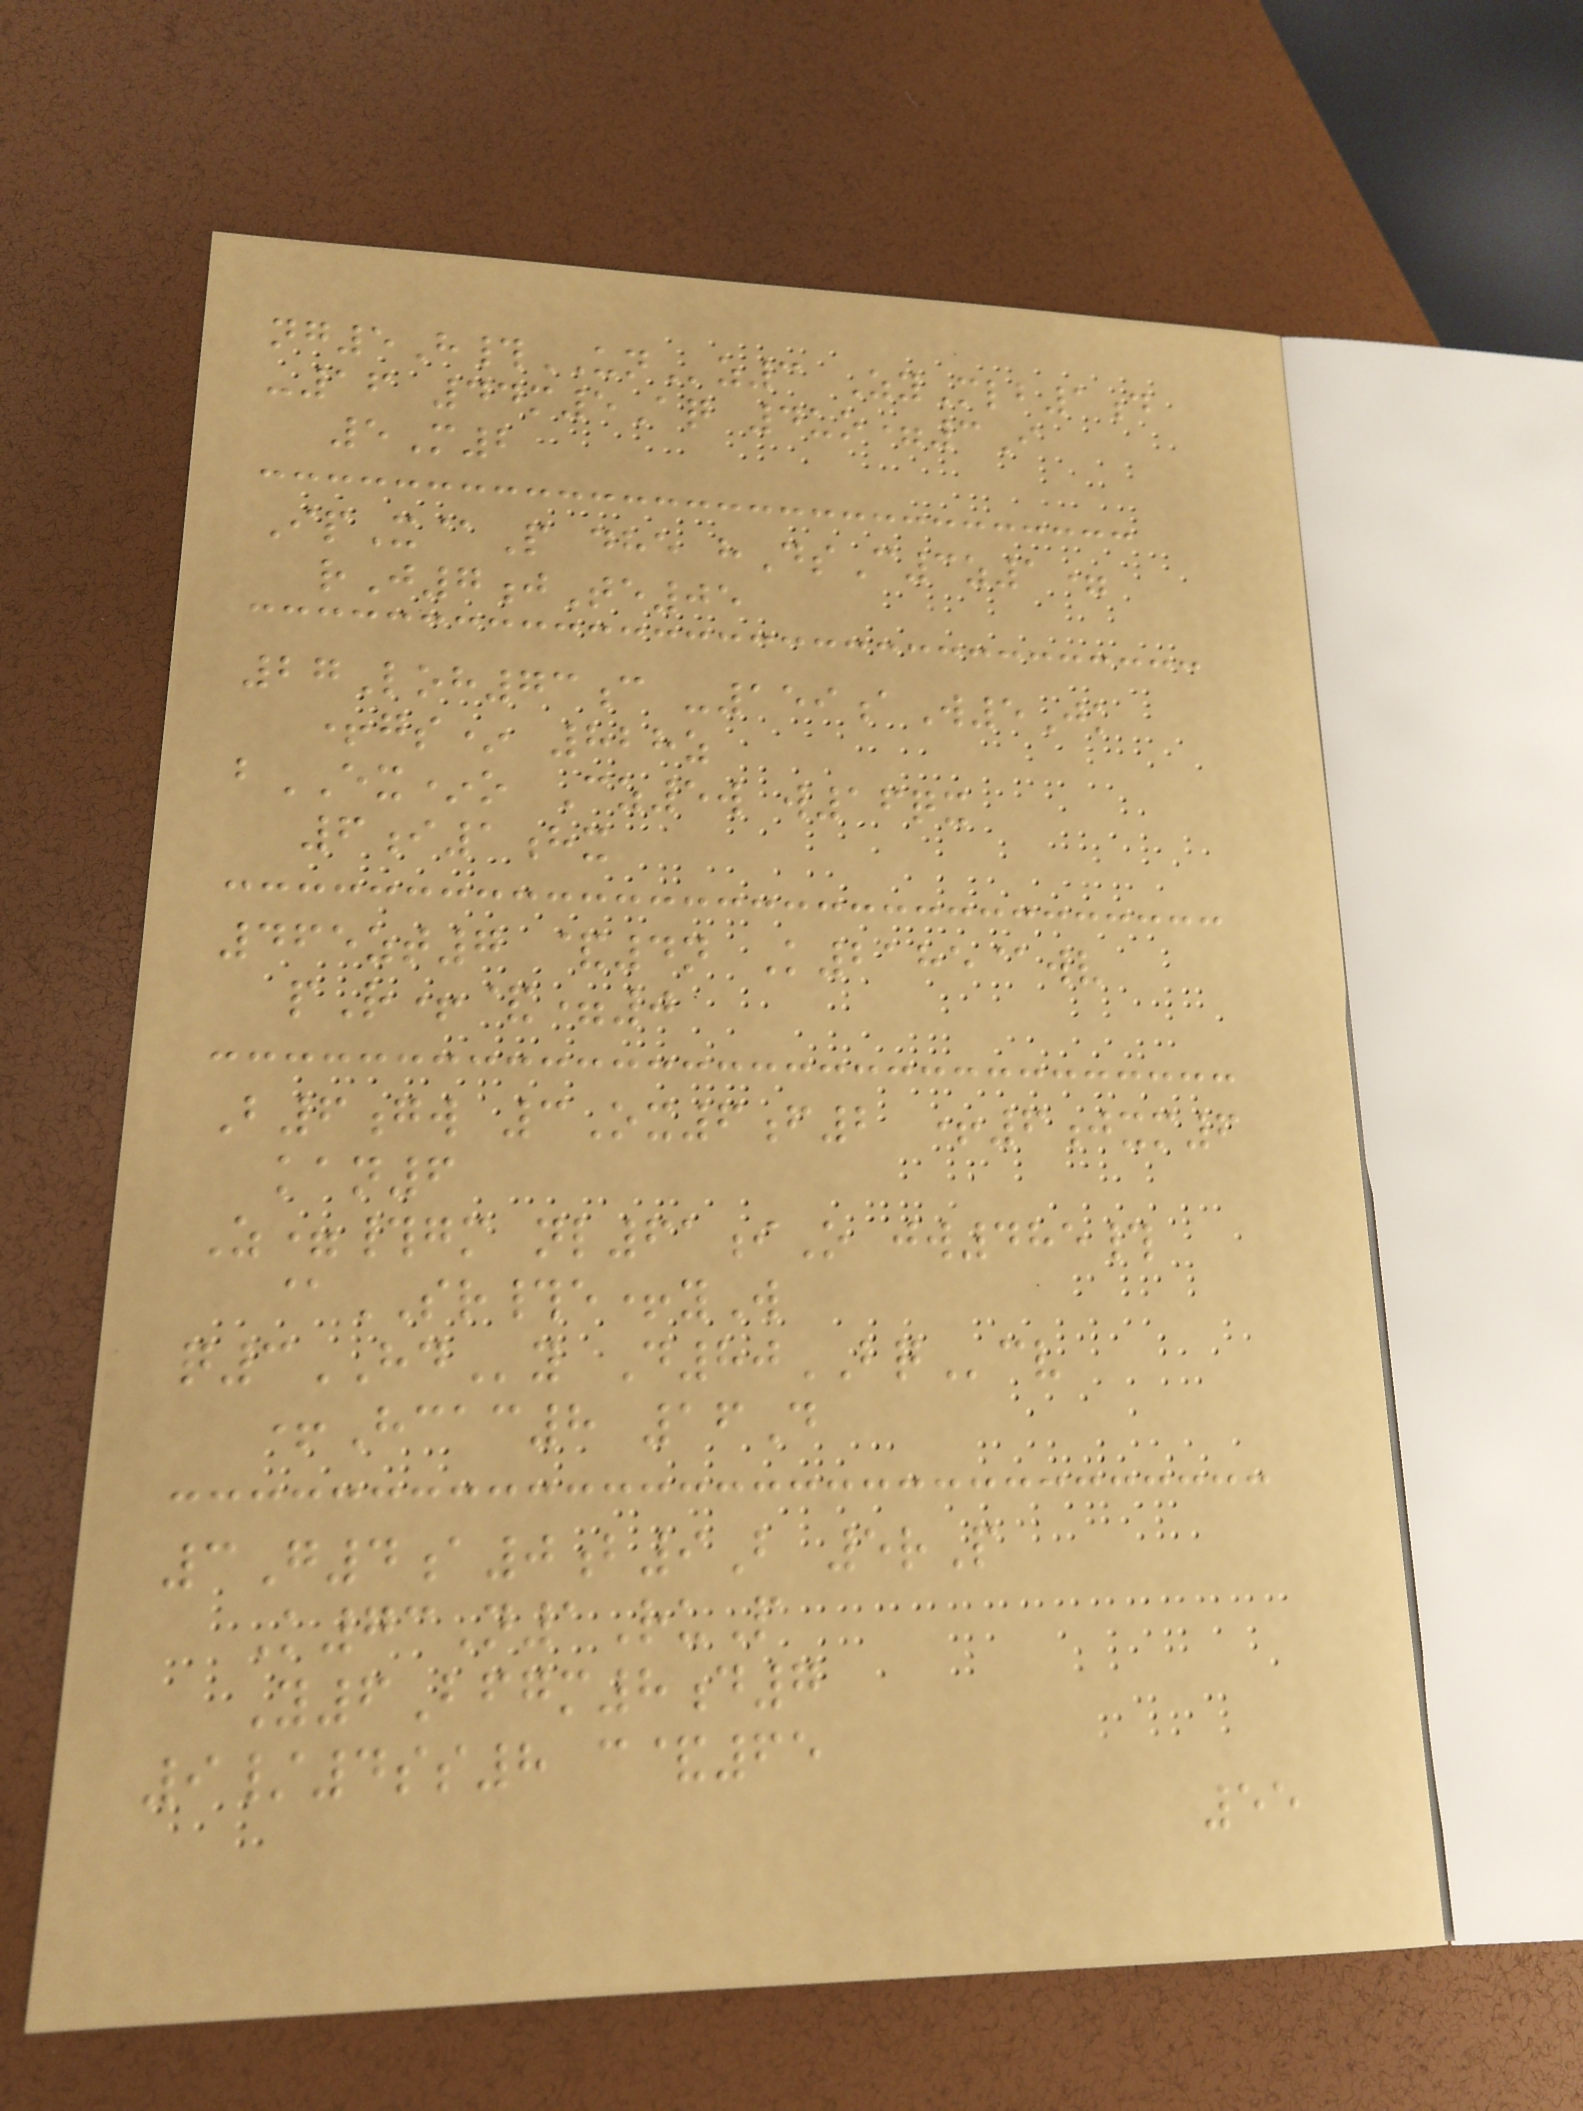ng5H#UNz3 ZyMlb1d
-16 44m5Aq 4uo=3I
5M2
IpX@P dhe hDsC3z1=
rJ7jTe05
27Loh73c -159aW5Jk
+gs* 828z
bEX*o Cz5w w16qx
6i1hx
465zt7 &4n K2185@wv
pR+&=0
B6gw 3Ox6f2 +6jxm6
kan6
Z=#gm nl61iO jw485#
@SR#e+yW
q3HDy D80BQcv
+Hcac8 16D
3G4a0b9B 5rP
K73N1RuP
Y6Bfgm8d7
9/4ss8 c&65
55
